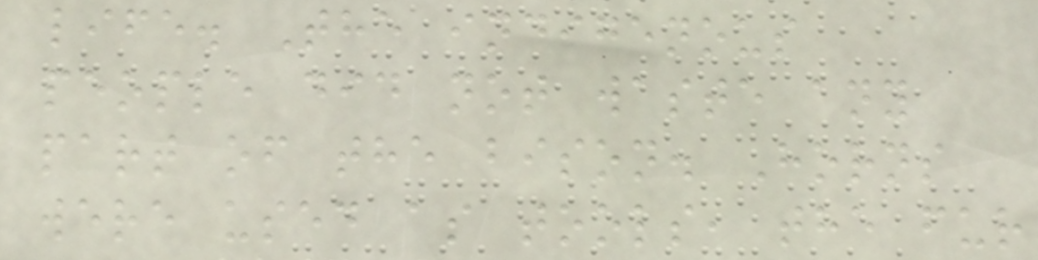life. The indigenous
people did not waste any
part of the bison. Horns
were used as tools, the fur
